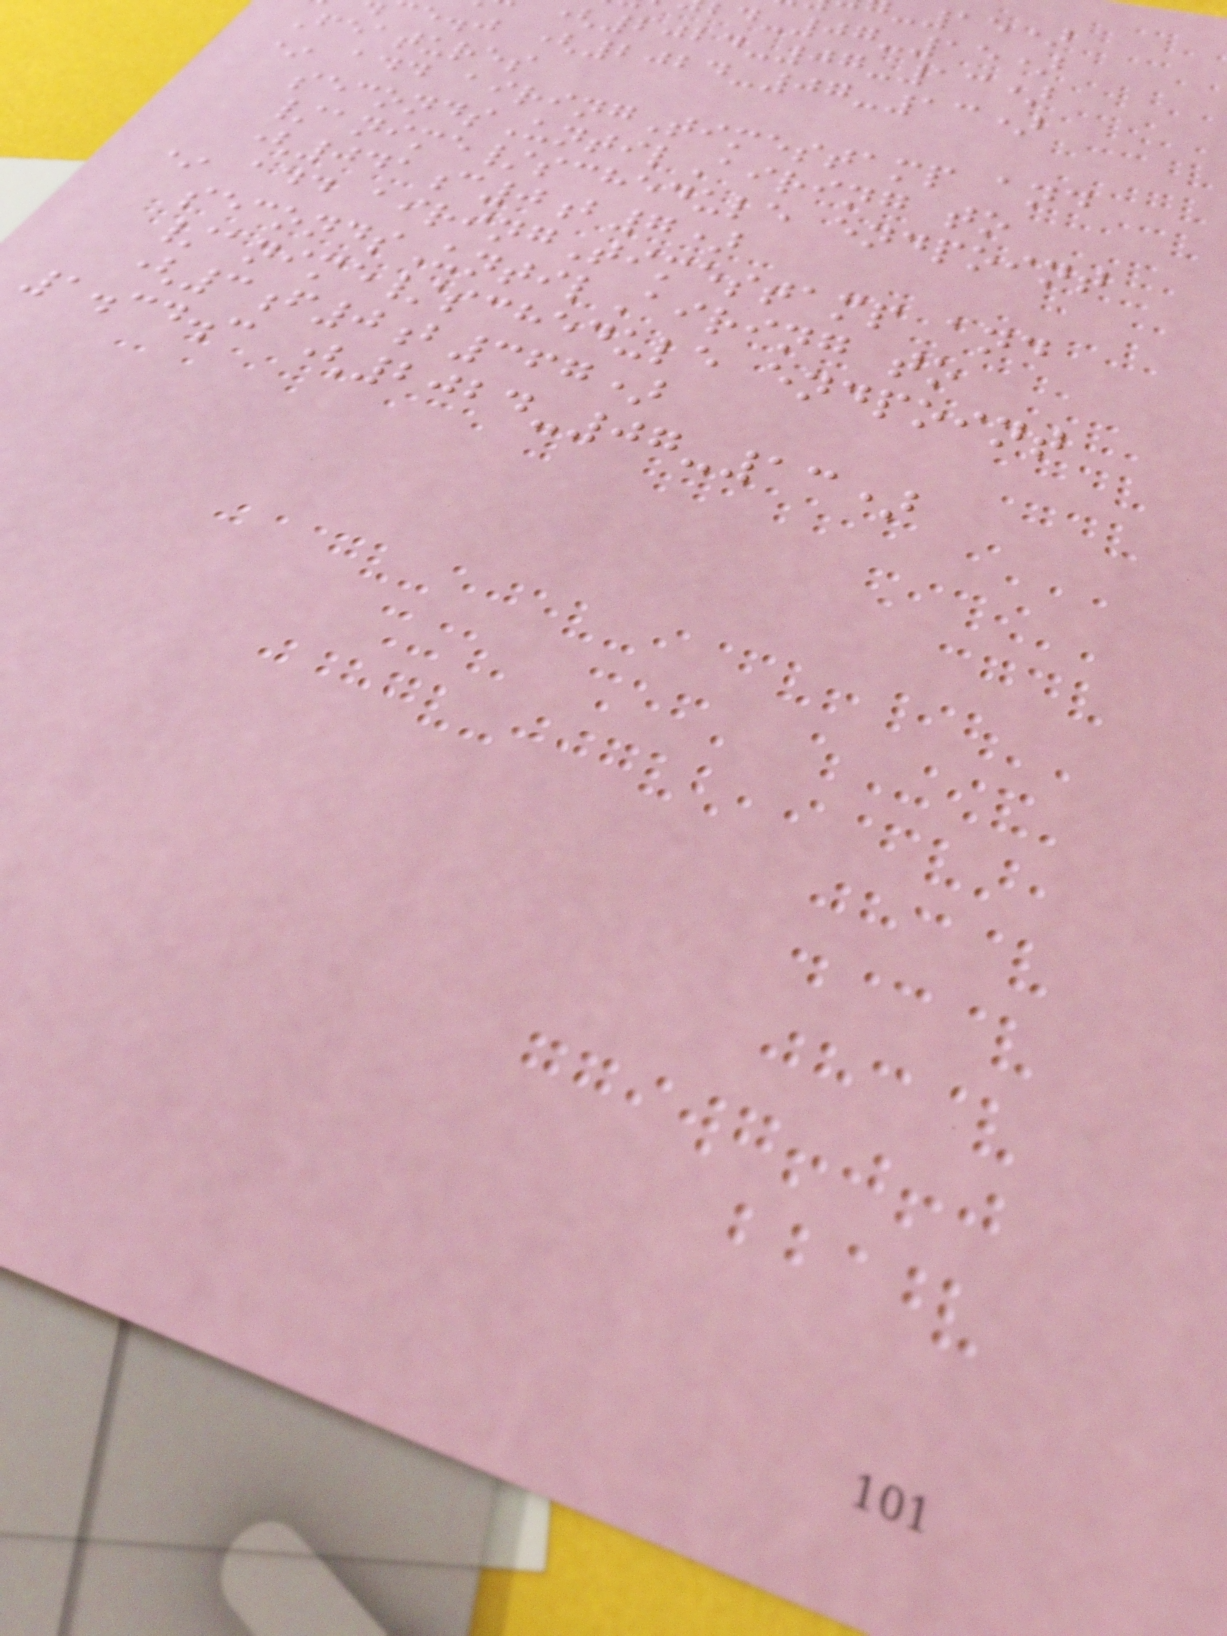-07-15)
(2024-07-13)
e.j (2024-07-13)
Features
* add airingTimestamp and
secondsUntilAiring to
/anime/schedule endpoint
(041c0b7)
* add airingTimestamp and
secondsUntilAiring to
/anime/schedule endpoint
(3f0b367)
1.34.3 (2024-07-13)
